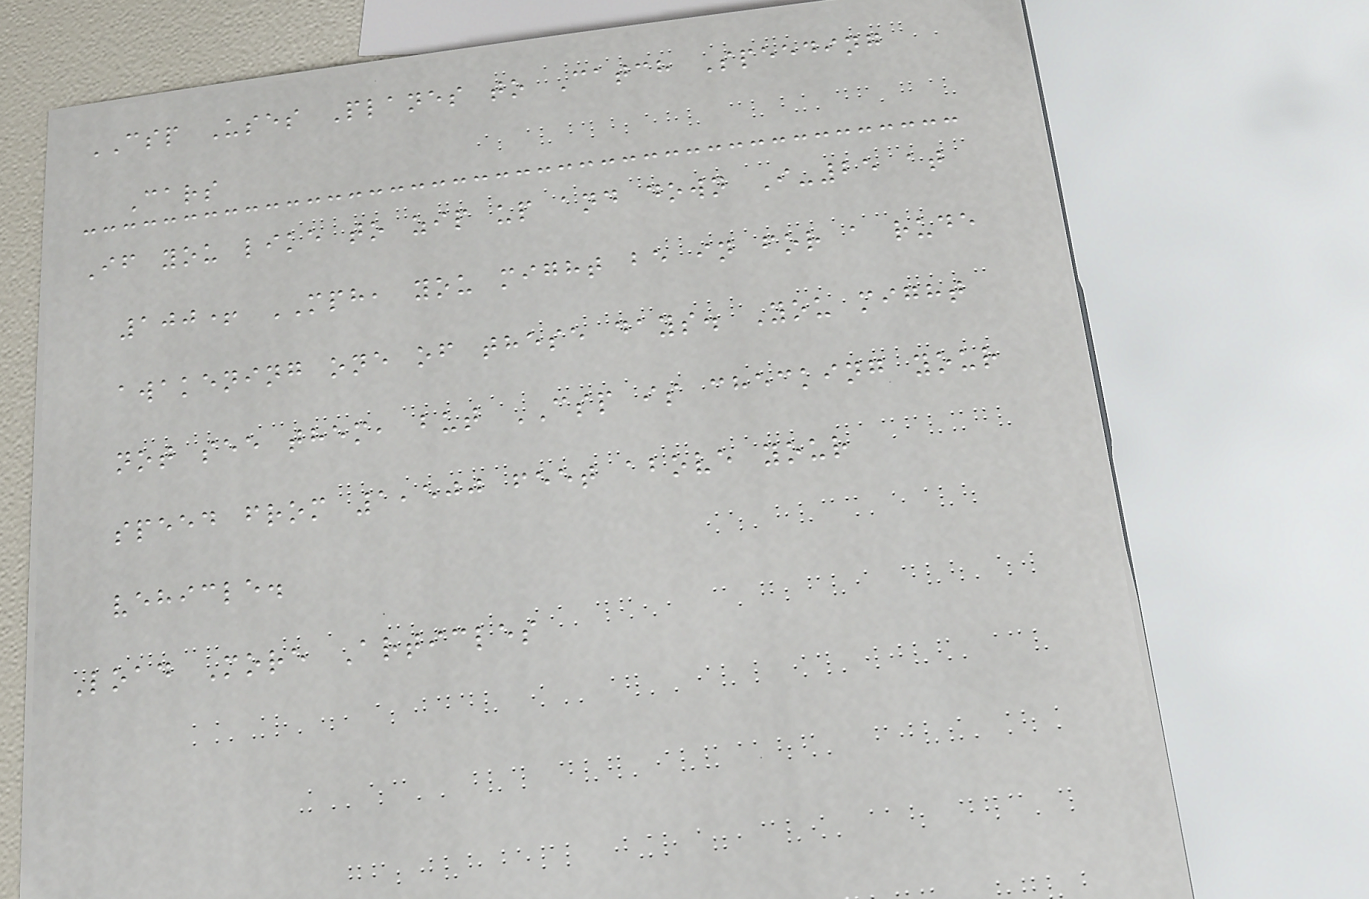CSP Uses Planes to Catch Speeding
Cars
If you like to zip up and down I-25 at
100+ MPH, you might be in for a rude
awakening one of these days. You might
not see them, but CSP is checking your
speed from 1,500 feet above your
vehicle.
Load More Articles
